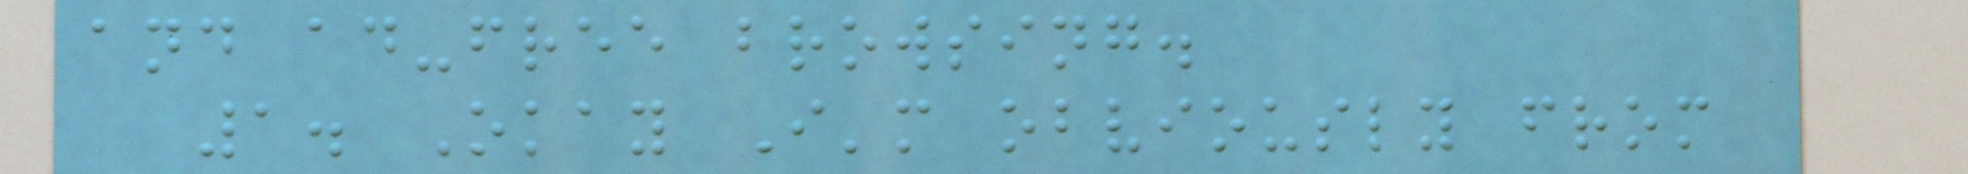and ad-free browsing.
1. Okay I'm obviously from
